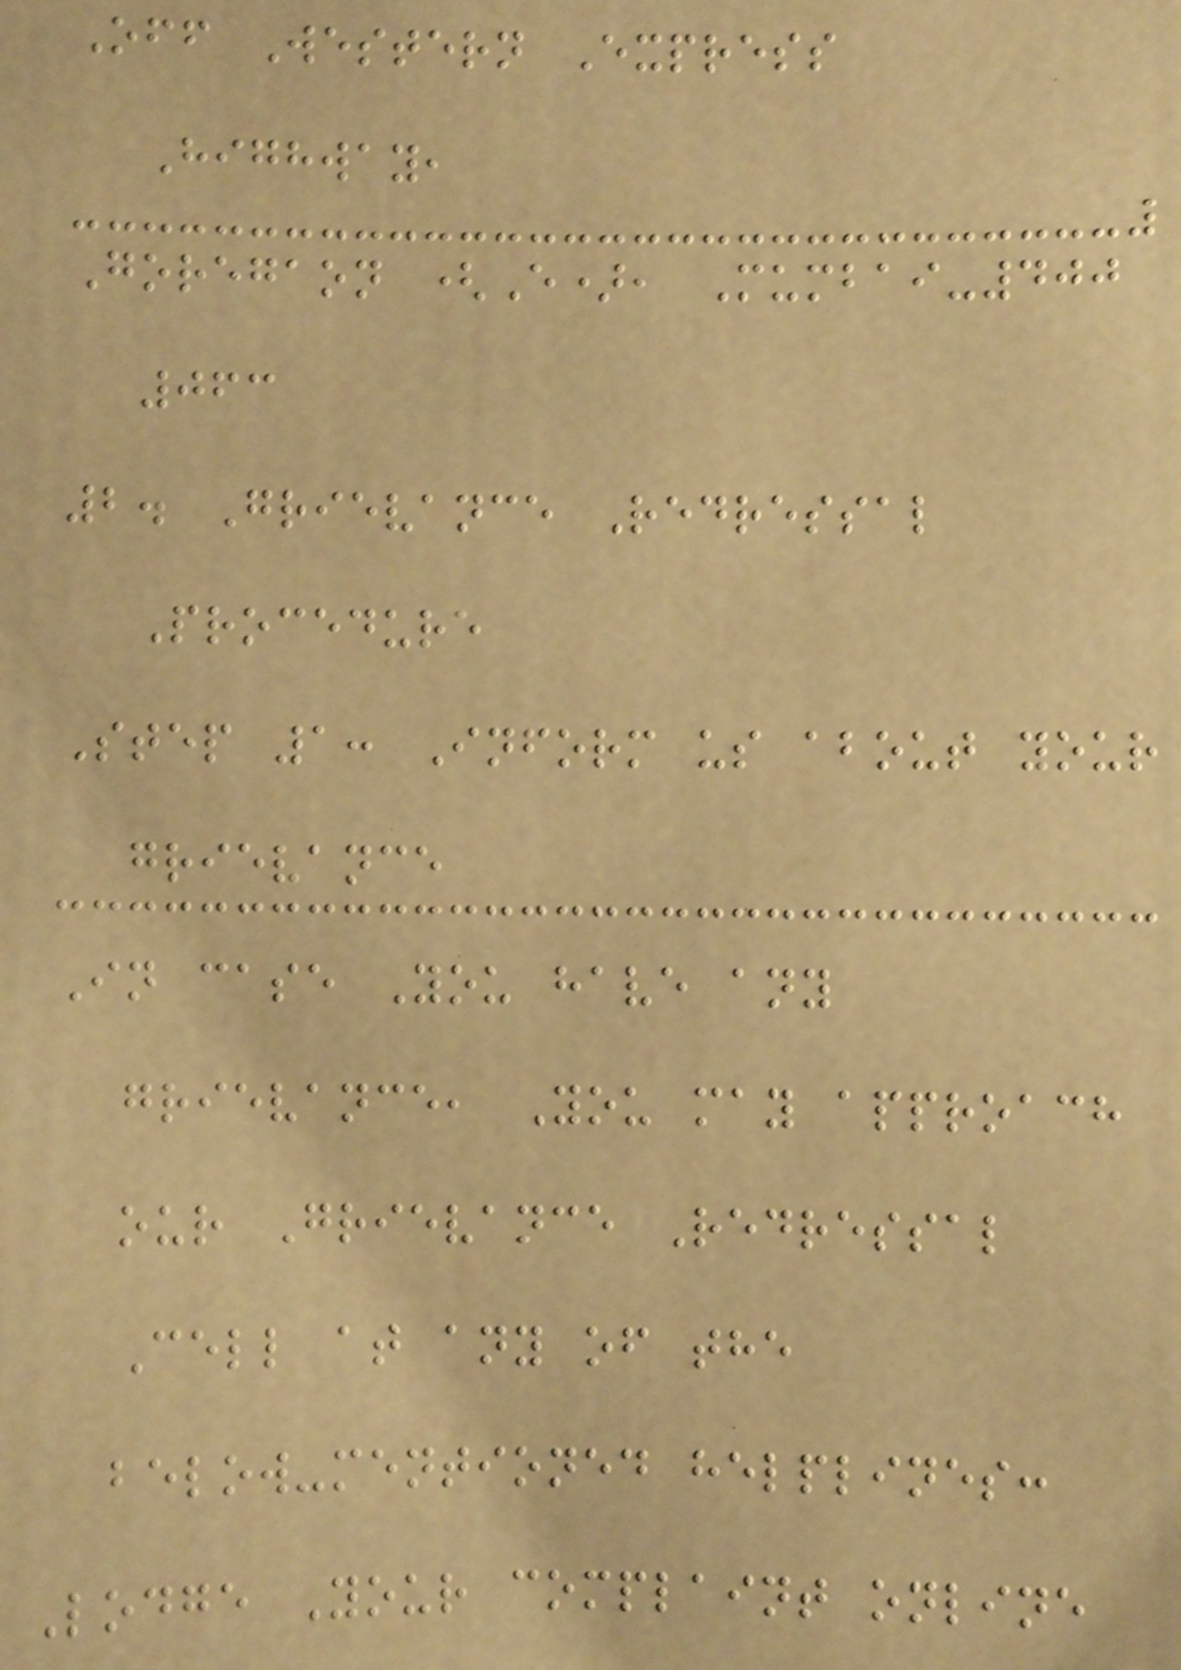Off Western Express
Highway,
Goregaon (E), Mumbai-400
063
2. Grievance Redressal
Procedure
Step 1: Inform us about your
grievance
In case You have any
grievance, You may approach
our Grievance Redressal
Cell at any of the
below-mentioned helplines:
Lodge Your complaint online
